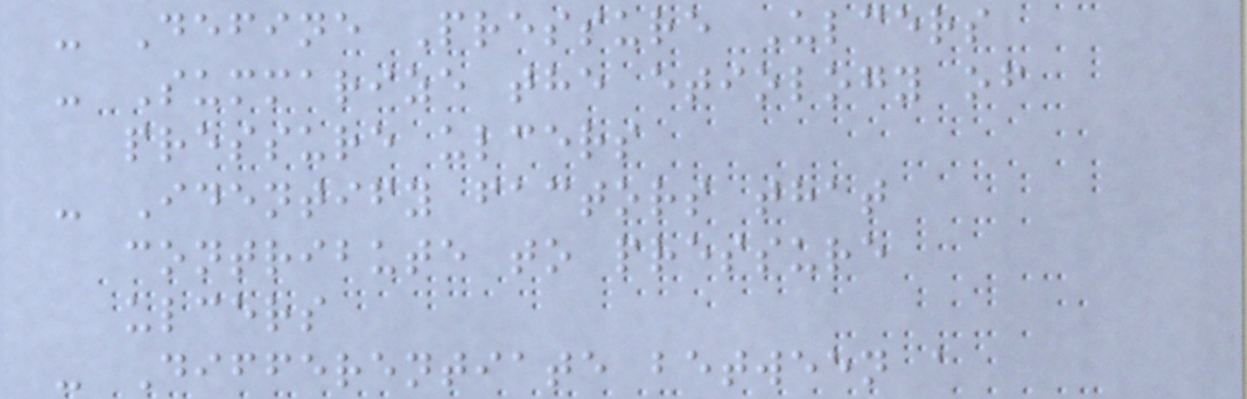- Define Pressure Ulcers
- Summarize the etiology of
pressure ulcers
- Identify factors that
contribute to pressure
ulcers
- Differentiate between a
